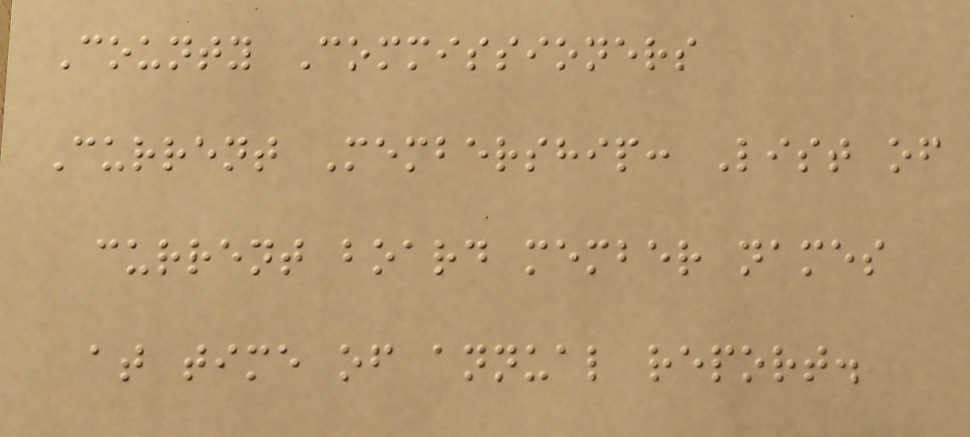County Commissioners
Current Membership: List of
current board member names
at time of annual report.
